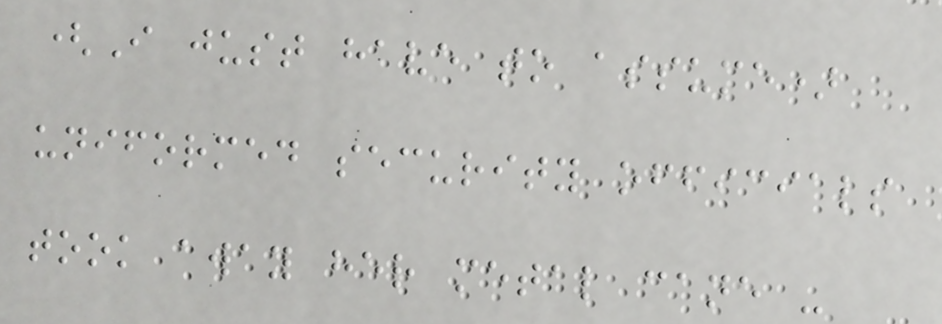(I just have to assume)
uniformed security officials
took away her metal cane -
